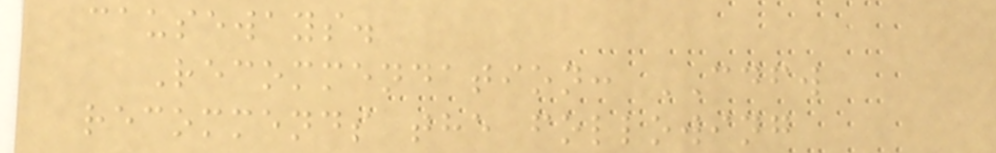causeways.
Recommendation: CDFW
recommends the following
